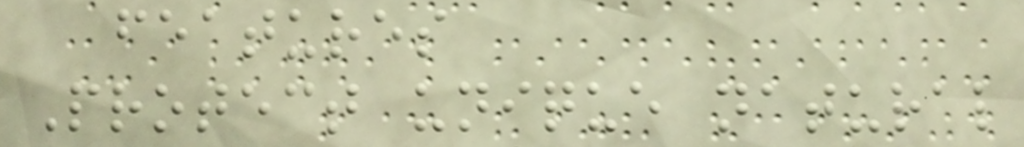features
Protect unique natural
